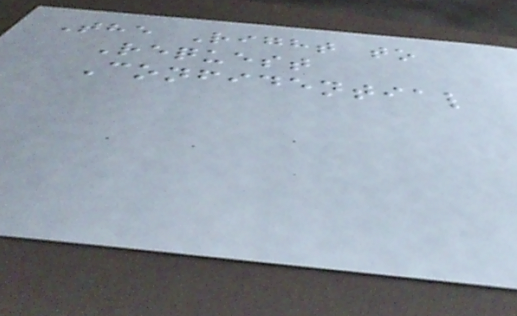The Right to
Request
Confidential
